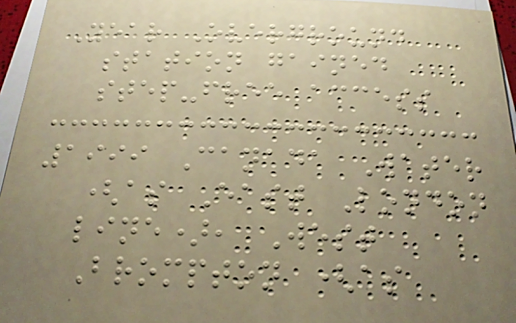Year Overground
station gained
step-free access
1999 Canada Water
(as East London
line), West
Brompton (as
